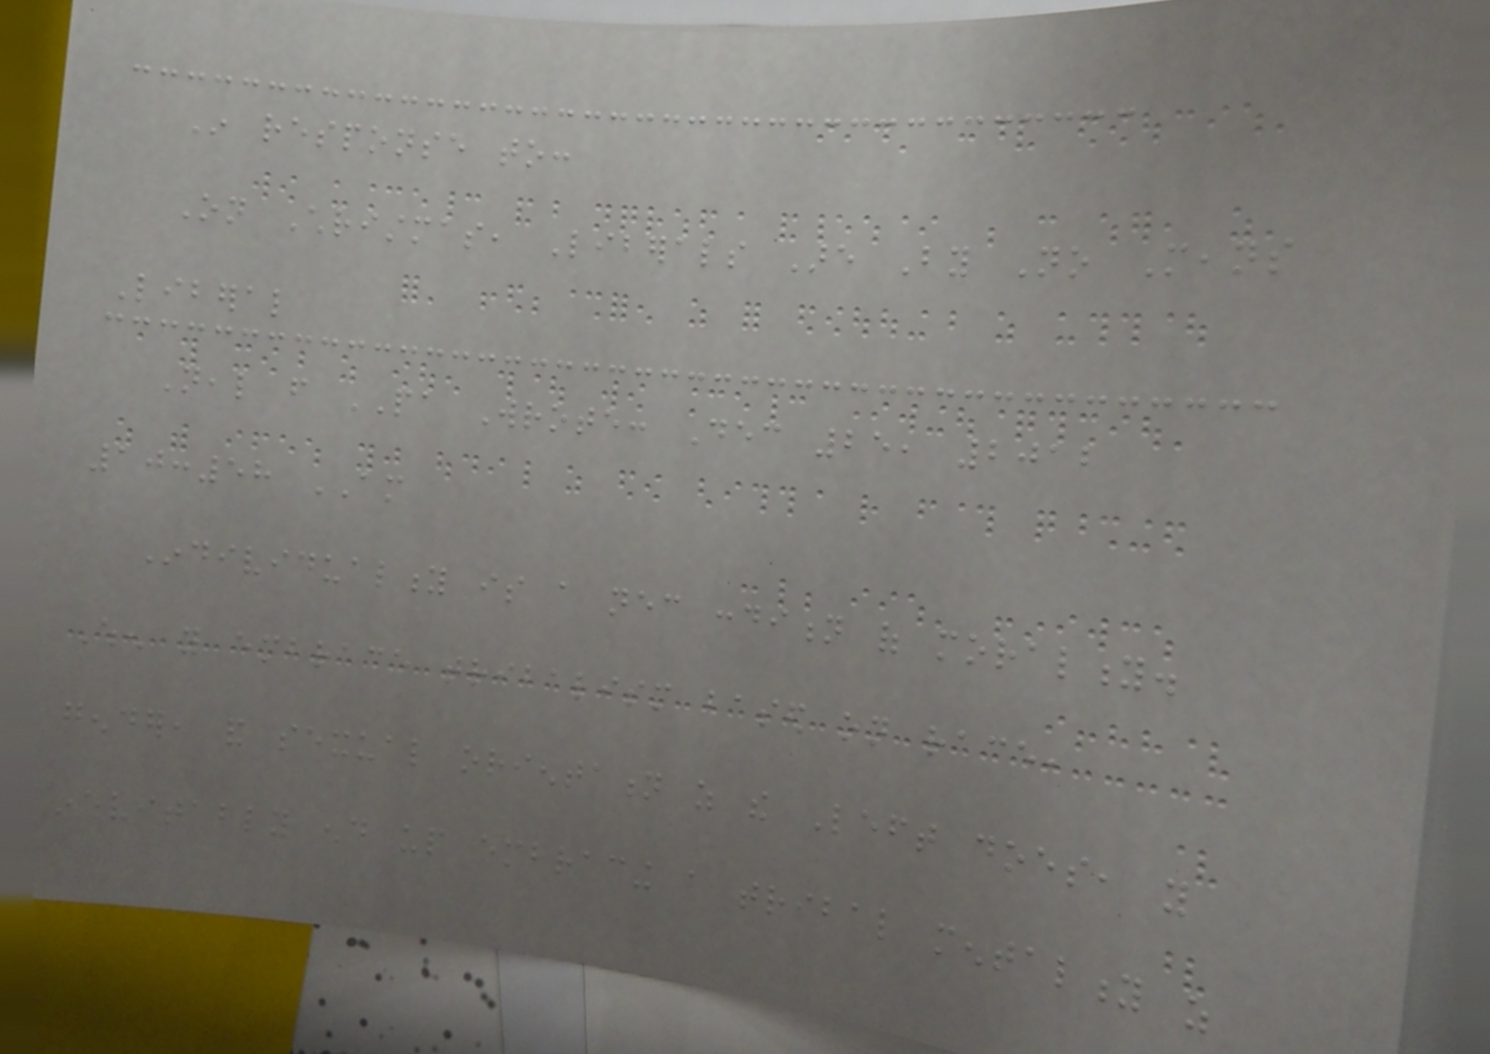In response to:
On Christmas, Liberals Are By No Means
Liberal
Neal from PA Wrote: Dec 25, 2012
10:58 AM
Individuality is a necessary condition of morality.
When you embrace tribalism based on race,
gender, and sexual orientation as the Left does, you
inevitably end up embracing a tribal mentality as
